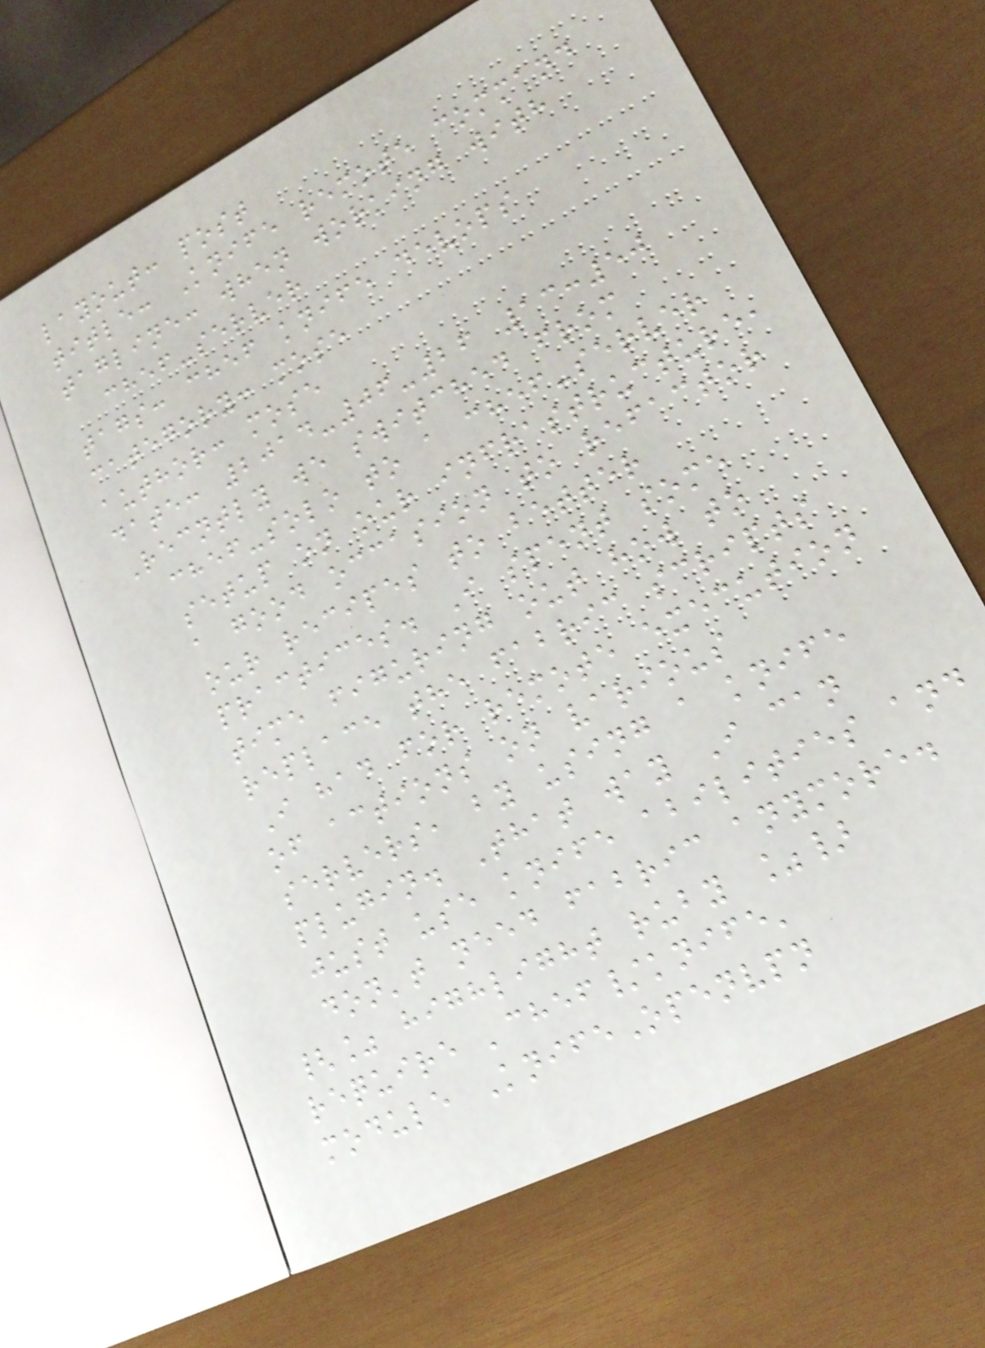layout: post
title: Knife remote command
tagline: when working with
chef-server
tags: chef knife devops
category: mose
author: mose
date: 2014-06-26 13:50
Recntly we switched from
chef-solo to a chef-server
setup on our infrastructure,
a good occasion to refactor
our recipes to better
practices. I spent some
time figuring out how to
replace the fabric scripts
I had for remote execution
of actions on various
servers, by using a knife
plugin. That way I can
just use knife abilities and
don't need fabric anymore.
{% highlight ruby %}
require 'chef/knife'
module KnifeOpenvpn
